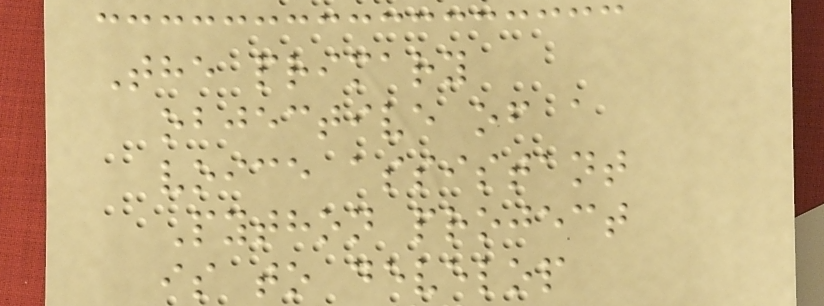The primary
objective of a
voice assistant
Python project
is to develop
